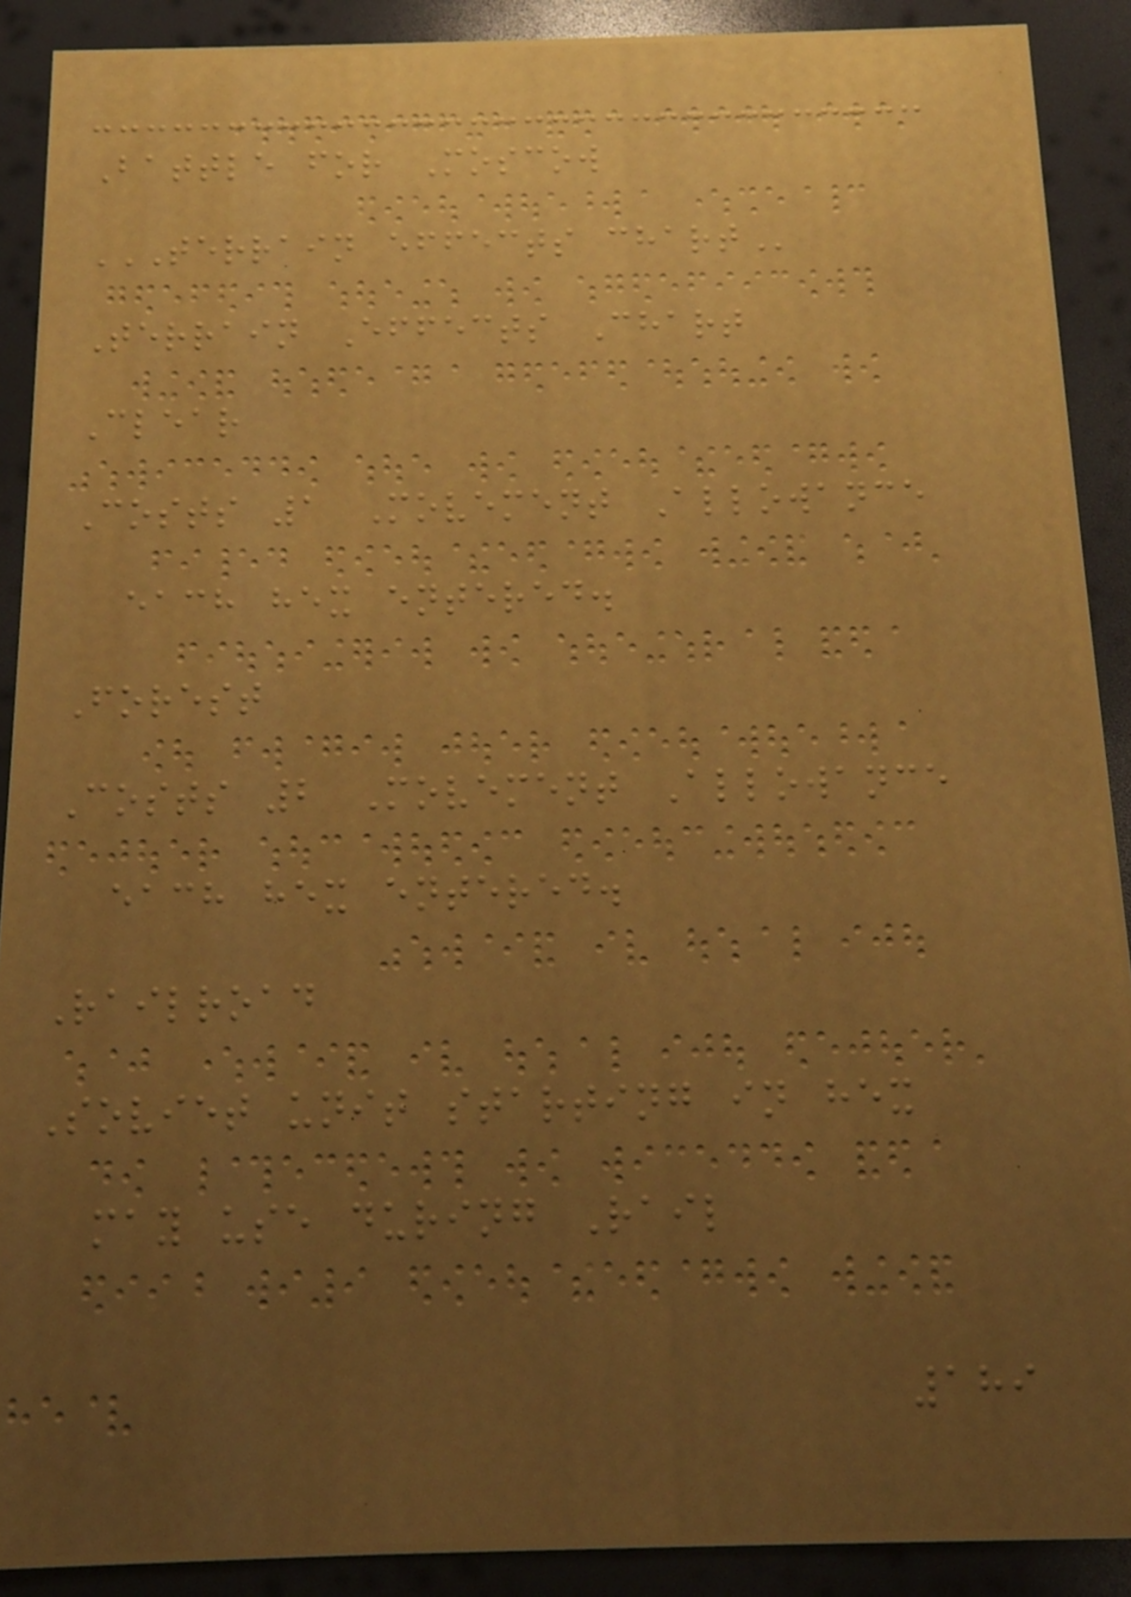Battle for Moscow
TERRAIN EFFECTS CHART
Terrain Effects Chart
Clear
Costs 1 Movement Allowance
each hex entered.
Forest
Costs 2 Movement Allowance
each hex entered.
Railroad
Soviet unit starting in hex
may use during Rail
189
